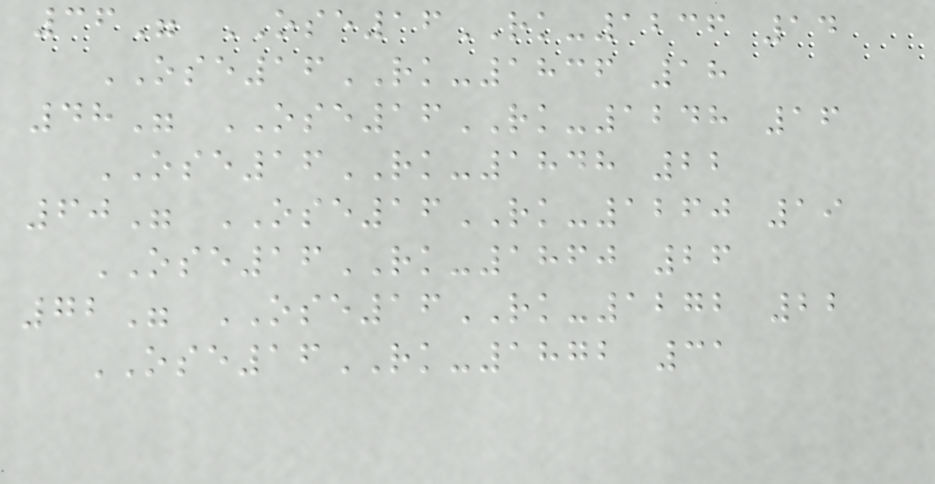36" OSE16RK-1236 14
OSE16RK-1836 18
48" OSE16RK-1248 16
OSE16RK-1848 22
60" OSE16RK-1260 19
OSE16RK-1860 26
72" OSE16RK-1272 22
OSE16RK-1872 31
